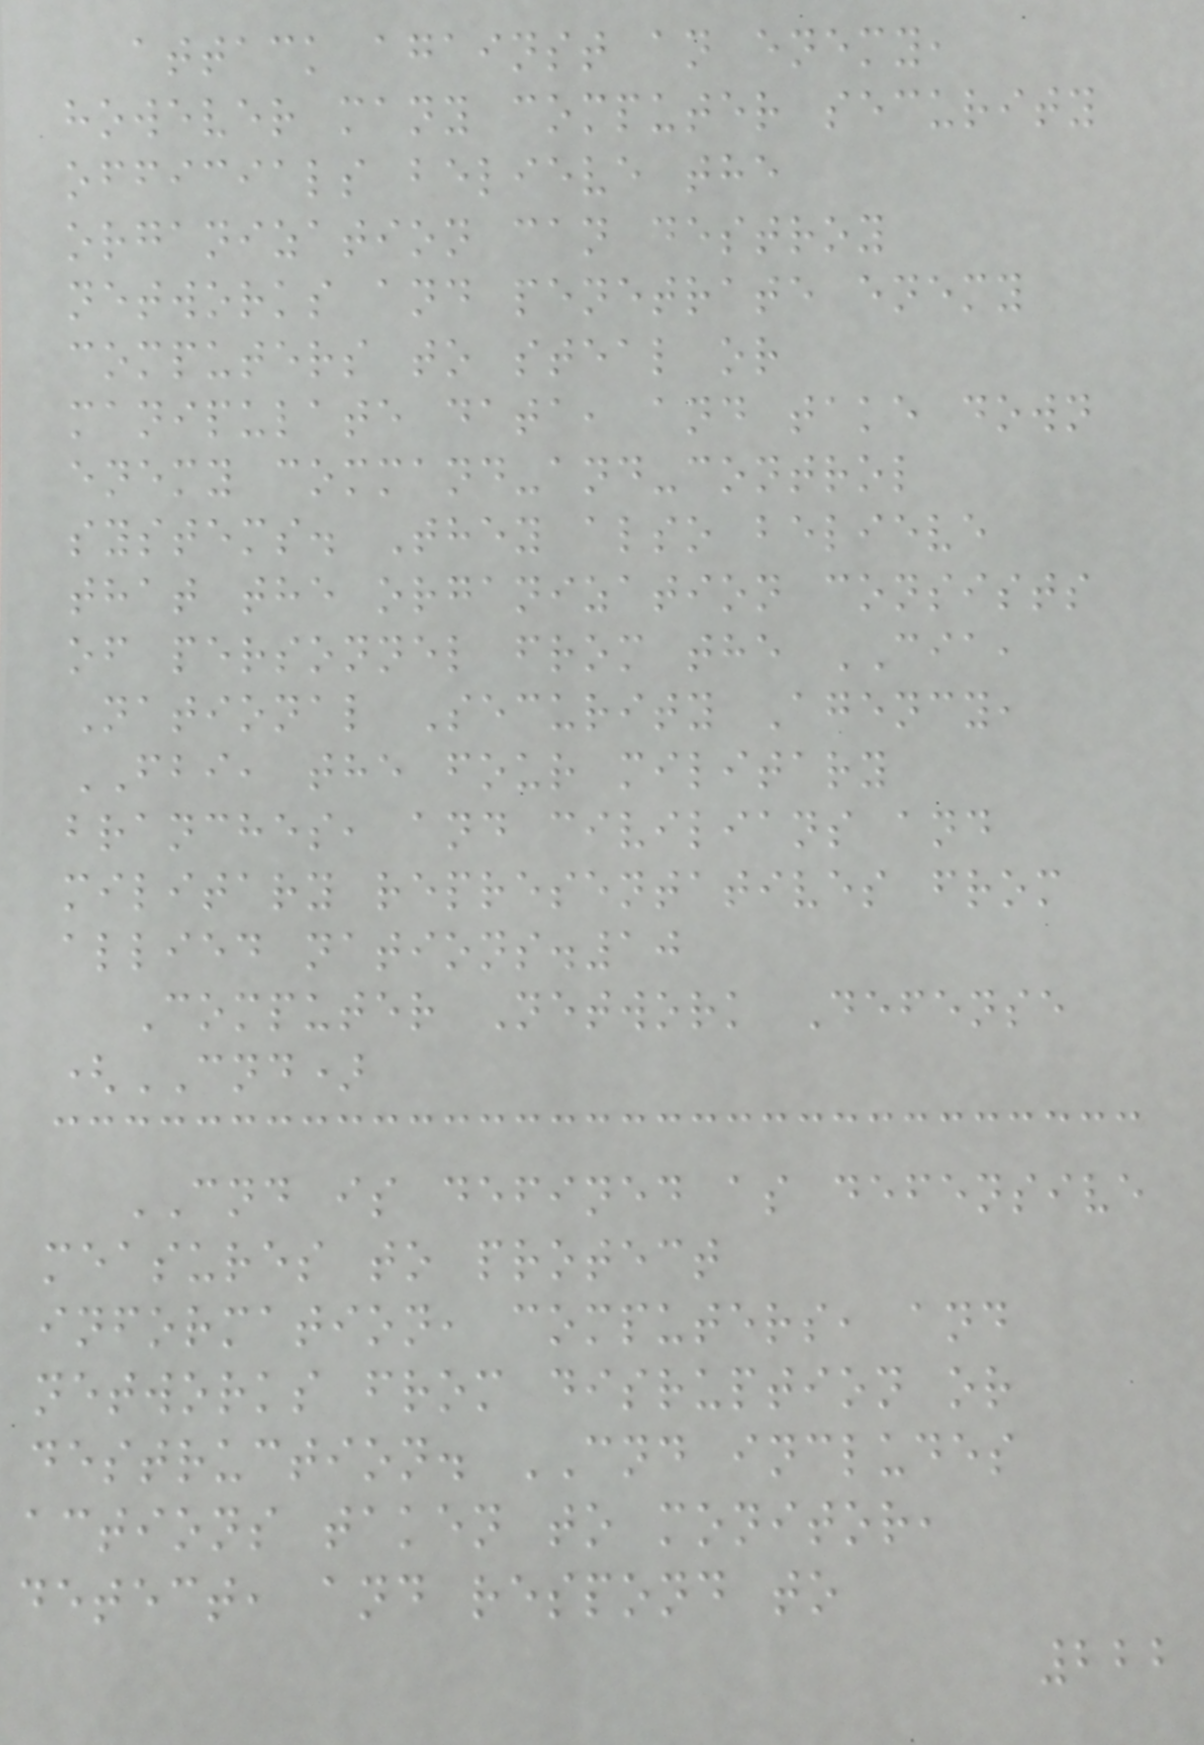attack against an enemy,
however many computer security
officials believe the
organization can destroy
networks and penetrate enemy
computers to steal or
manipulate data, and take down
enemy command-and-control
systems. They also believe
that the organization consists
of personnel from the CIA,
National Security Agency,
FBI, the four military
branches, and civilians and
military representatives from
allied nations.10
Computer Network Defense
(CND)
CND is defined as defensive
measures to protect
information, computers, and
networks from disruption or
destruction. CND includes
actions taken to monitor,
detect, and respond to
222
